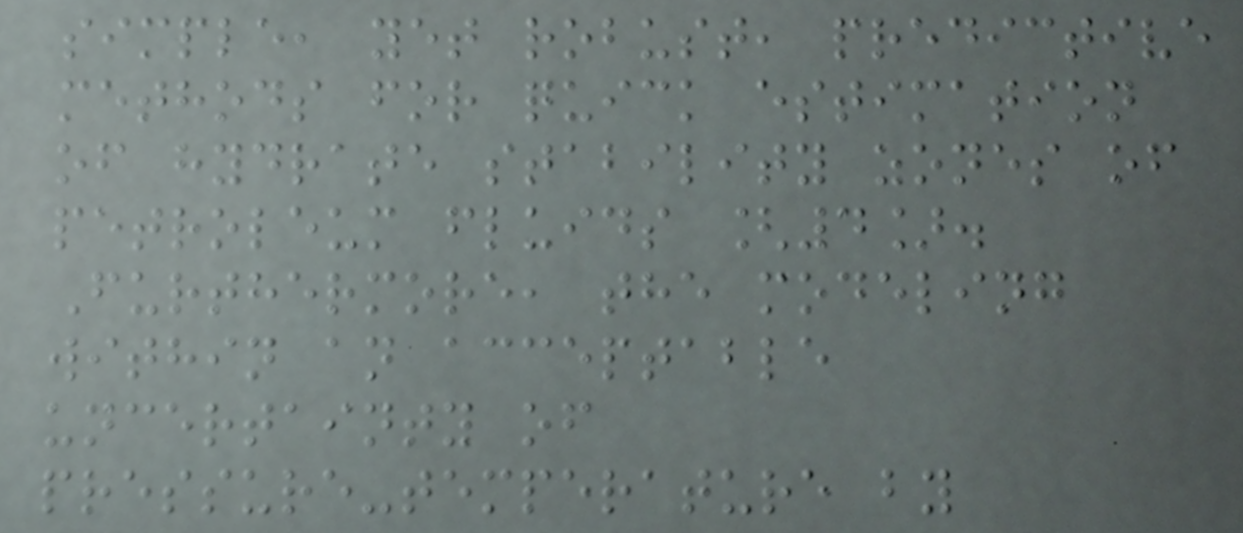simple, yet robust, predictive
methods for quick estimation
of hydrate stability zones of
petroleum fluids [4].
Furthermore, the modeling
within an acceptable
uncertainty of
pressure-temperature by
